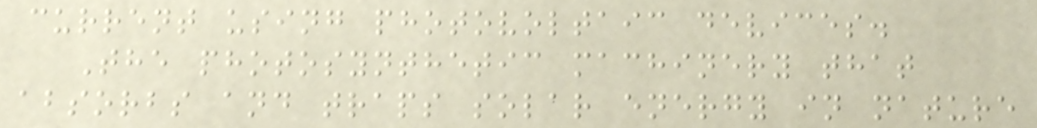current using photovoltaic devices.
The photosynthetic machinery that
absorbs and traps solar energy in nature
